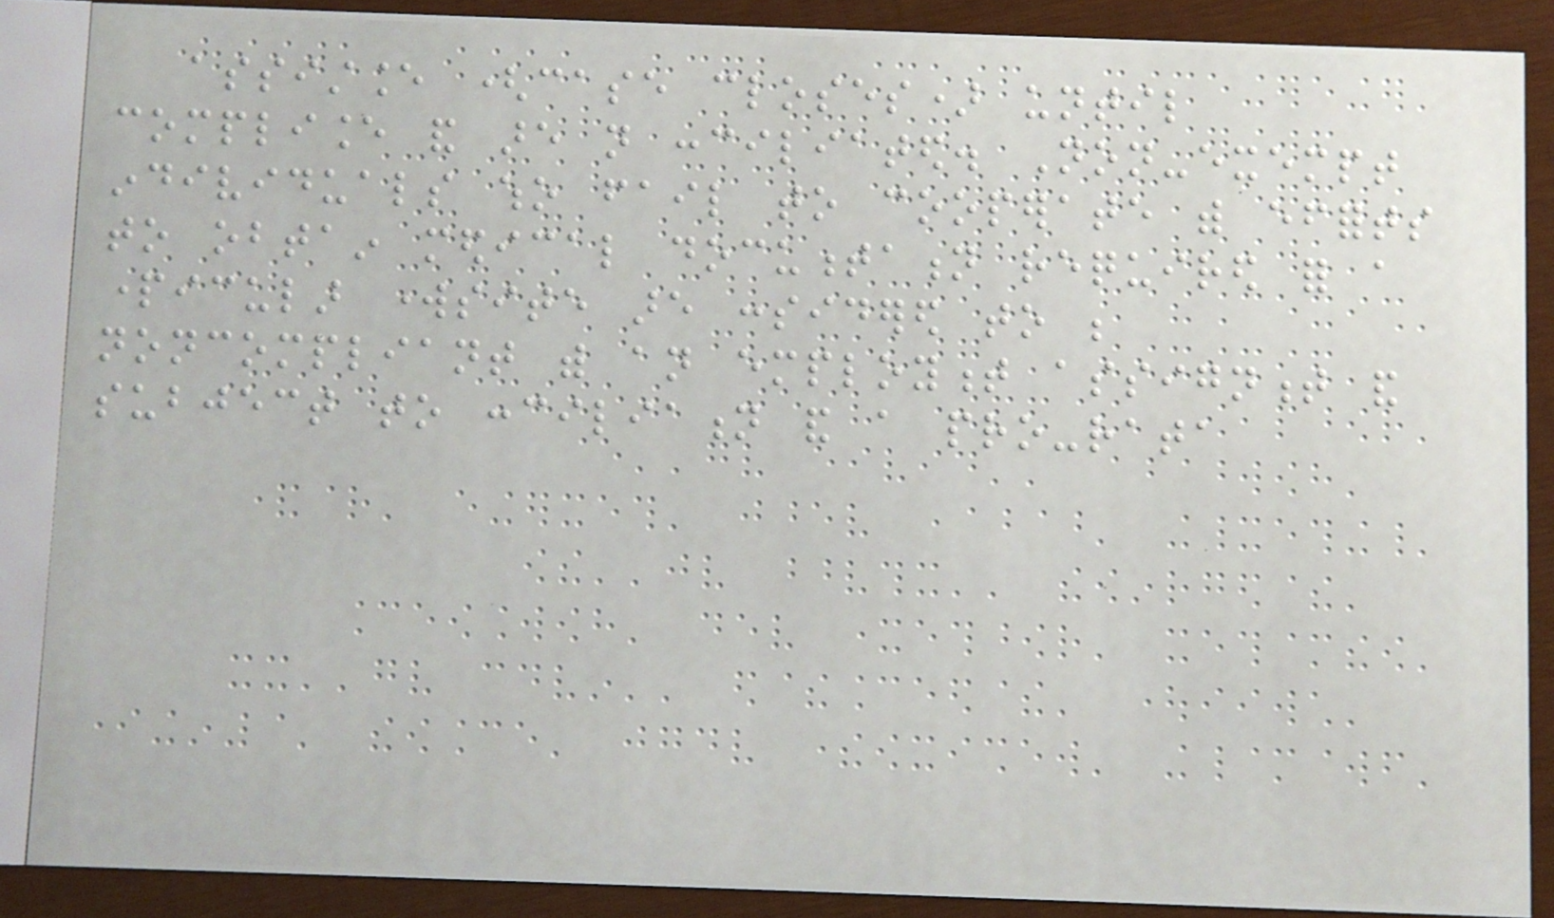assistance (case closes) until
compliance and are not conciliated. Non-exempt
individuals who fail to cooperate with efforts
to obtain medical documentation required for a
particular worksite are considered to be
noncompliant with an employment assignment and
subject to conciliation and a pro-rata
